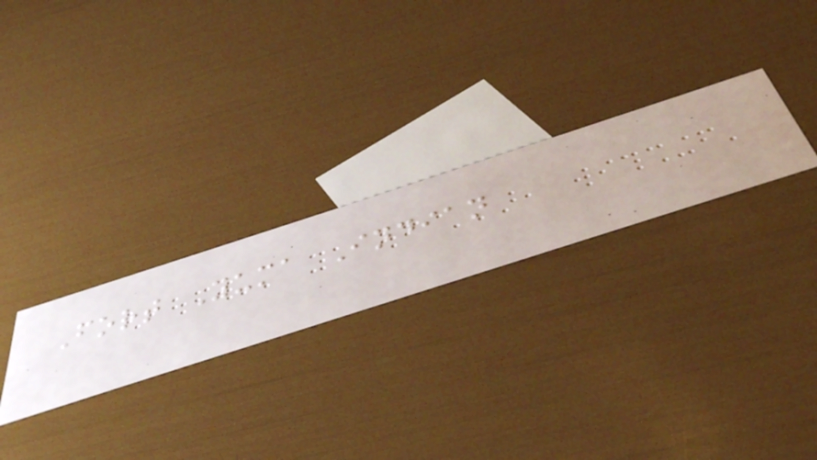Fort Yuma Indian
